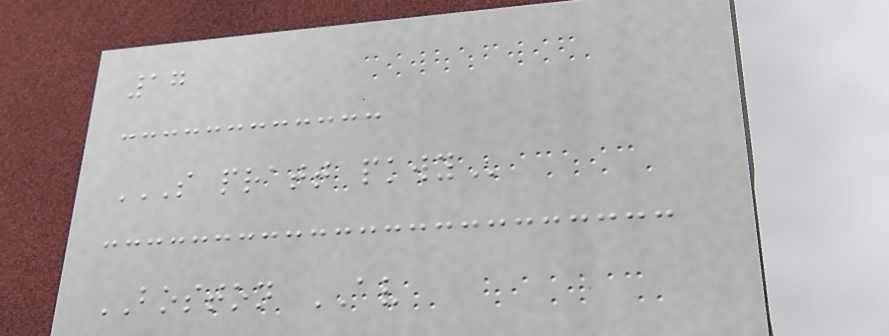17
S PRATT PKWY
BOSTON AV
